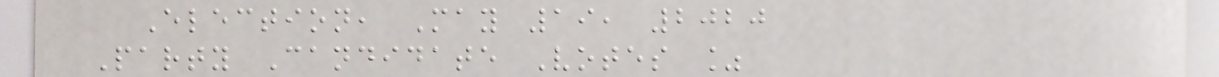Election, May 19, 2020
Party Candidate Votes %
